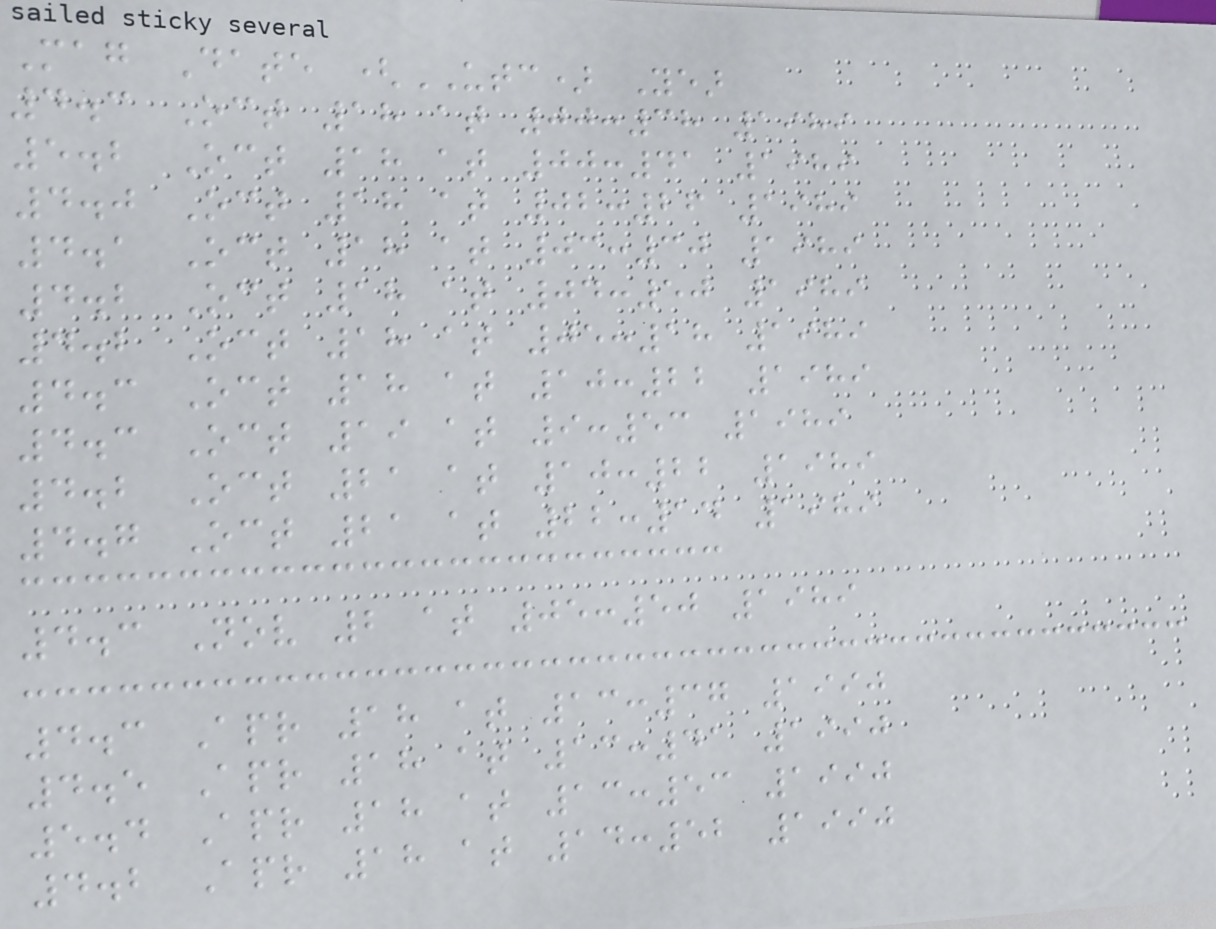Mag Date (UTC) Year
4.3 Oct 18 at 00:38 1989
5.2 Oct 18 at 00:41 1989
4.0 Oct 18 at 02:26 1989
4.1 Oct 18 at 03:30 1989
4.2 Oct 18 at 04:50 1989
4.2 Oct 18 at 05:18 1989
4.3 Oct 18 at 10:22 1989
4.3 Oct 19 at 9:53 1989
4.2 Oct 21 at 10:22 1989
4.7 Oct 21 at 22:14 1989
4.3 Nov 2 at 05:50 1989
4.3 Apr 18 at 13:37 1990
4.5 Apr 18 at 13:41 1990
5.4 Apr 18 at 13:53 1990
4.2 Apr 18 at 14:52 1990
